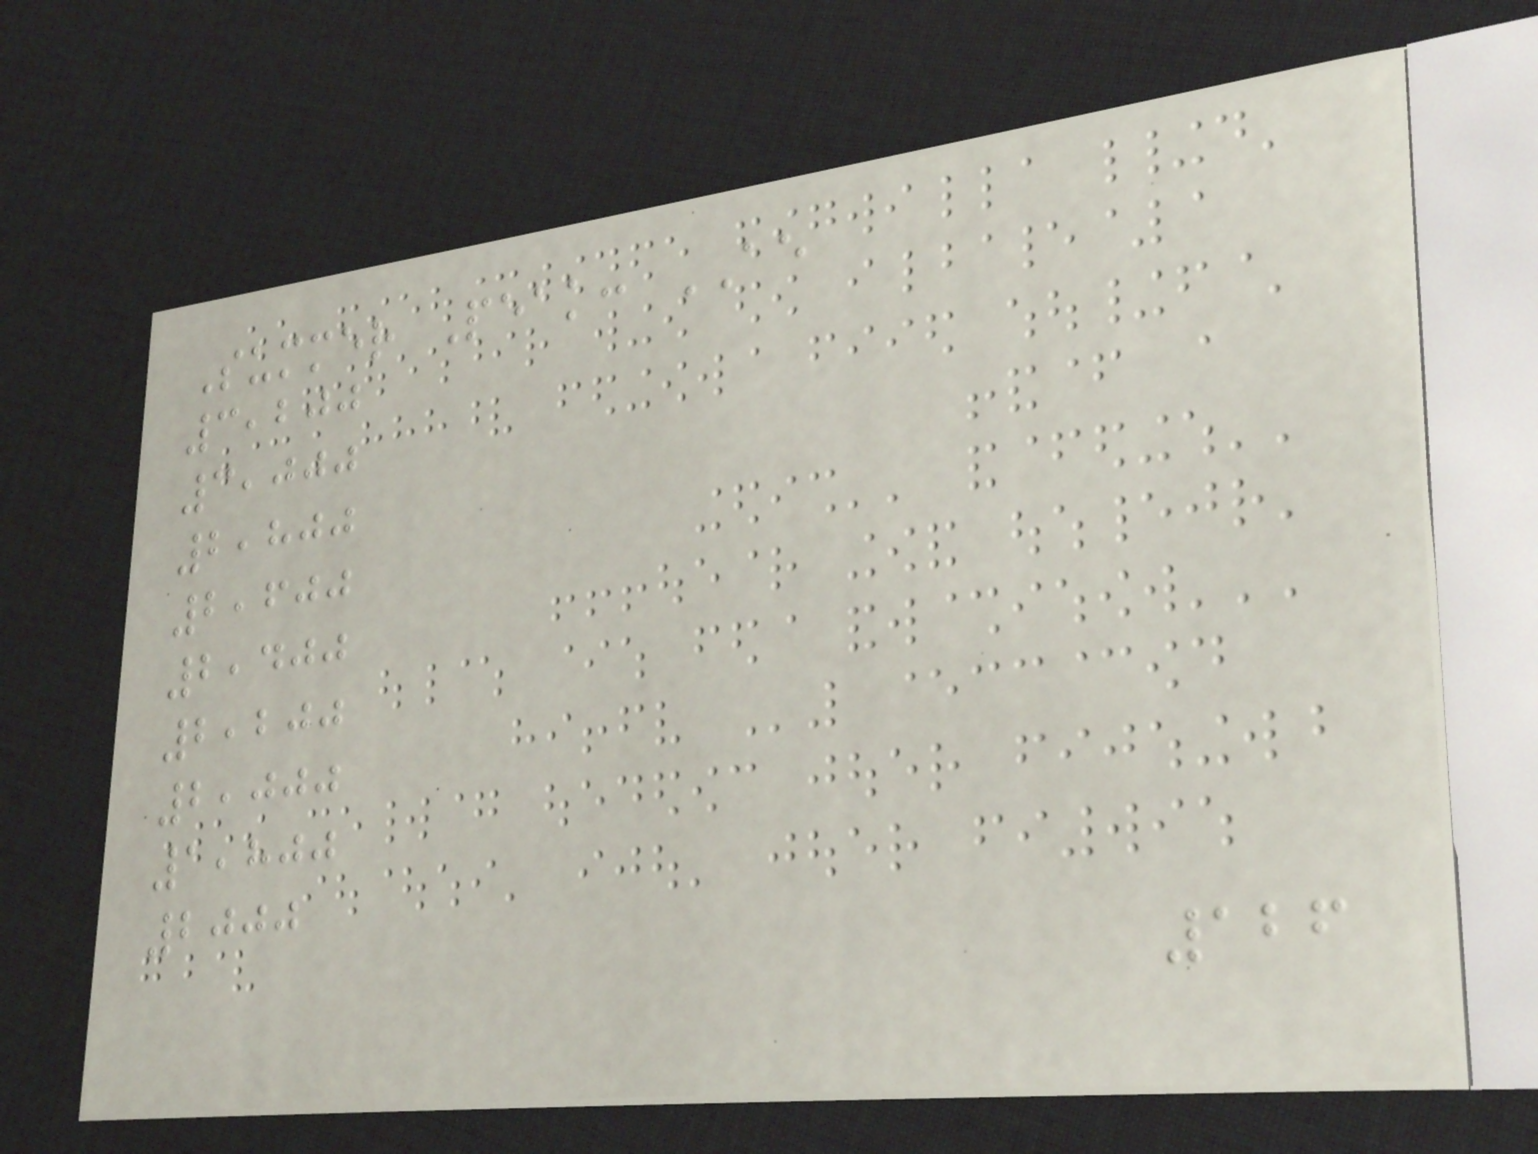Summer Peak: AE
3,200
3,000
2,800
2,600
2,400
2,200
2,000
1,800
2000
126
